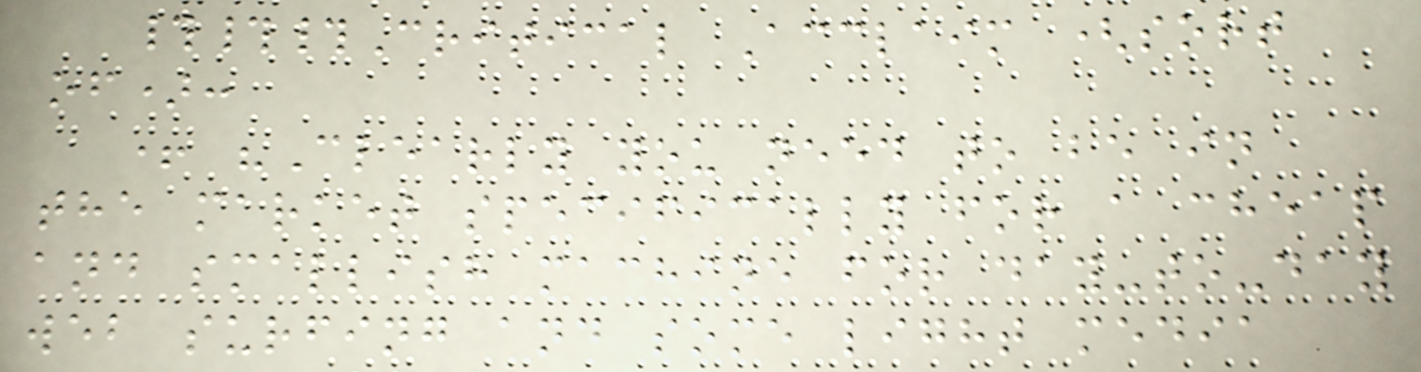###Critical Acclaim (sort
of):
+ "Clearly you need to be in
the market specifically for a cheap
and smallish machine for day-to-day
web surfing and some light media
